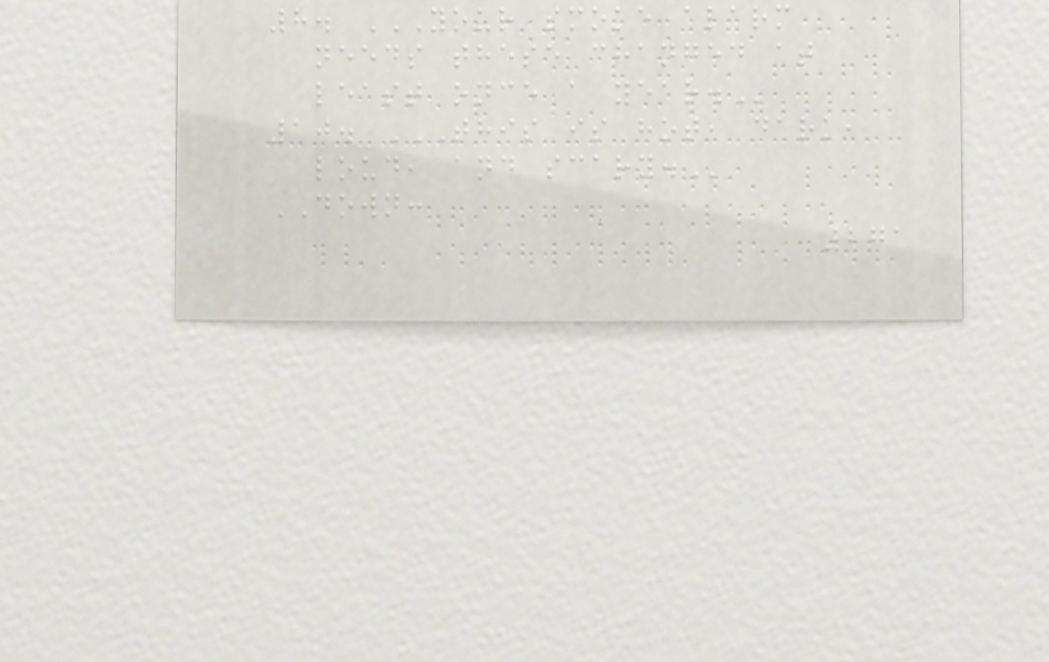8. YOUR SMOKE ALARM
NEEDS THESE CHANGED AT
LEAST ONCE A YEAR.
10. THIS IS HOT, DARK,
LOUD, AND SCARY.
DOWN:
271
